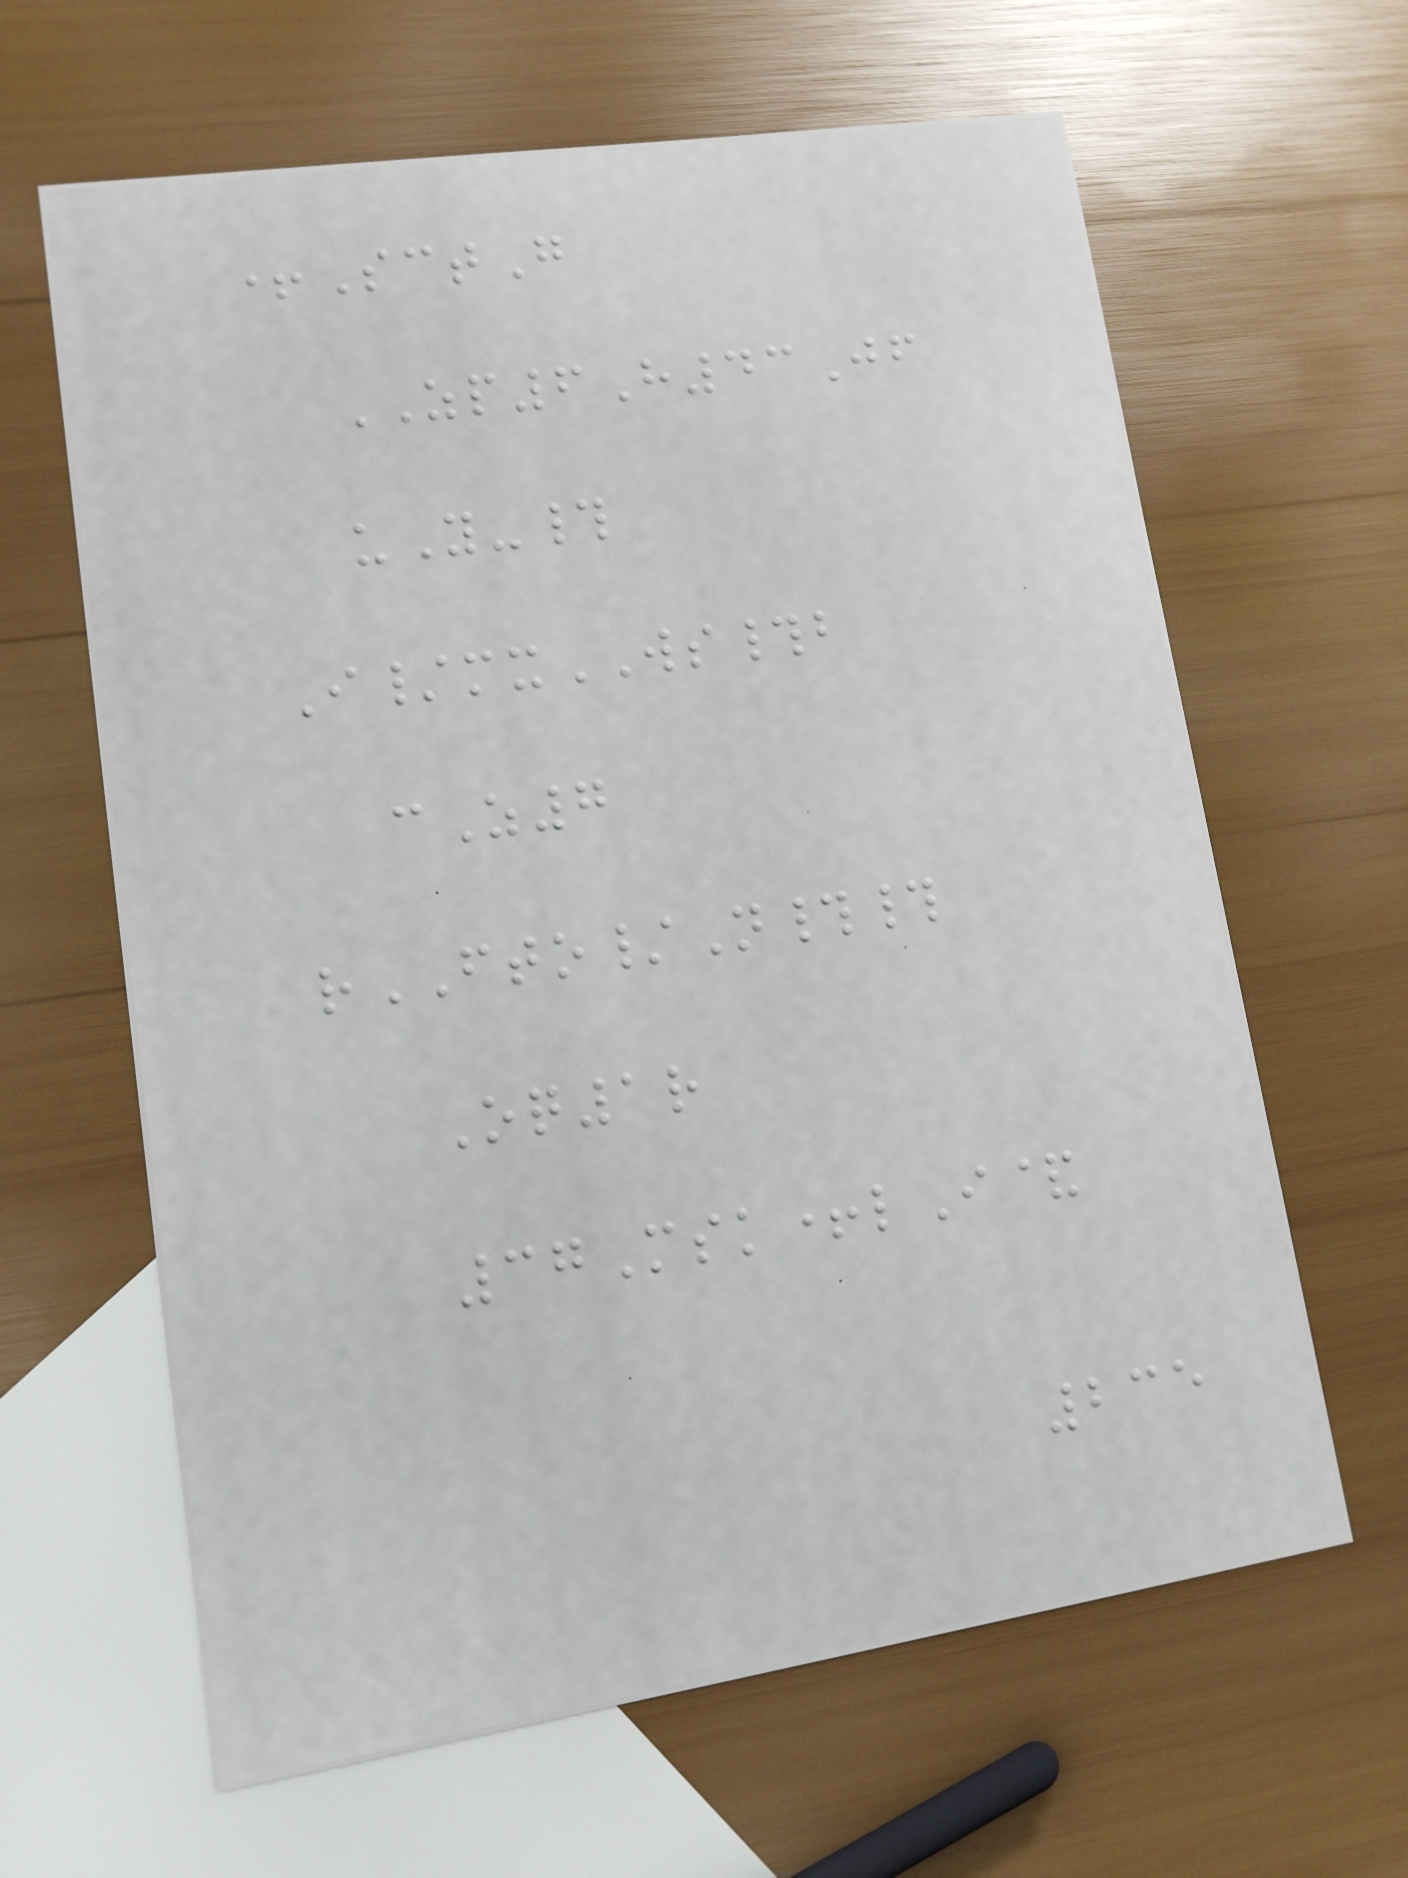+SctG
ZP6H43Jf
uY-#
I/mxWS#b
cZ7
rFTO/N##
Oq1r
37Msk+lI&
235
